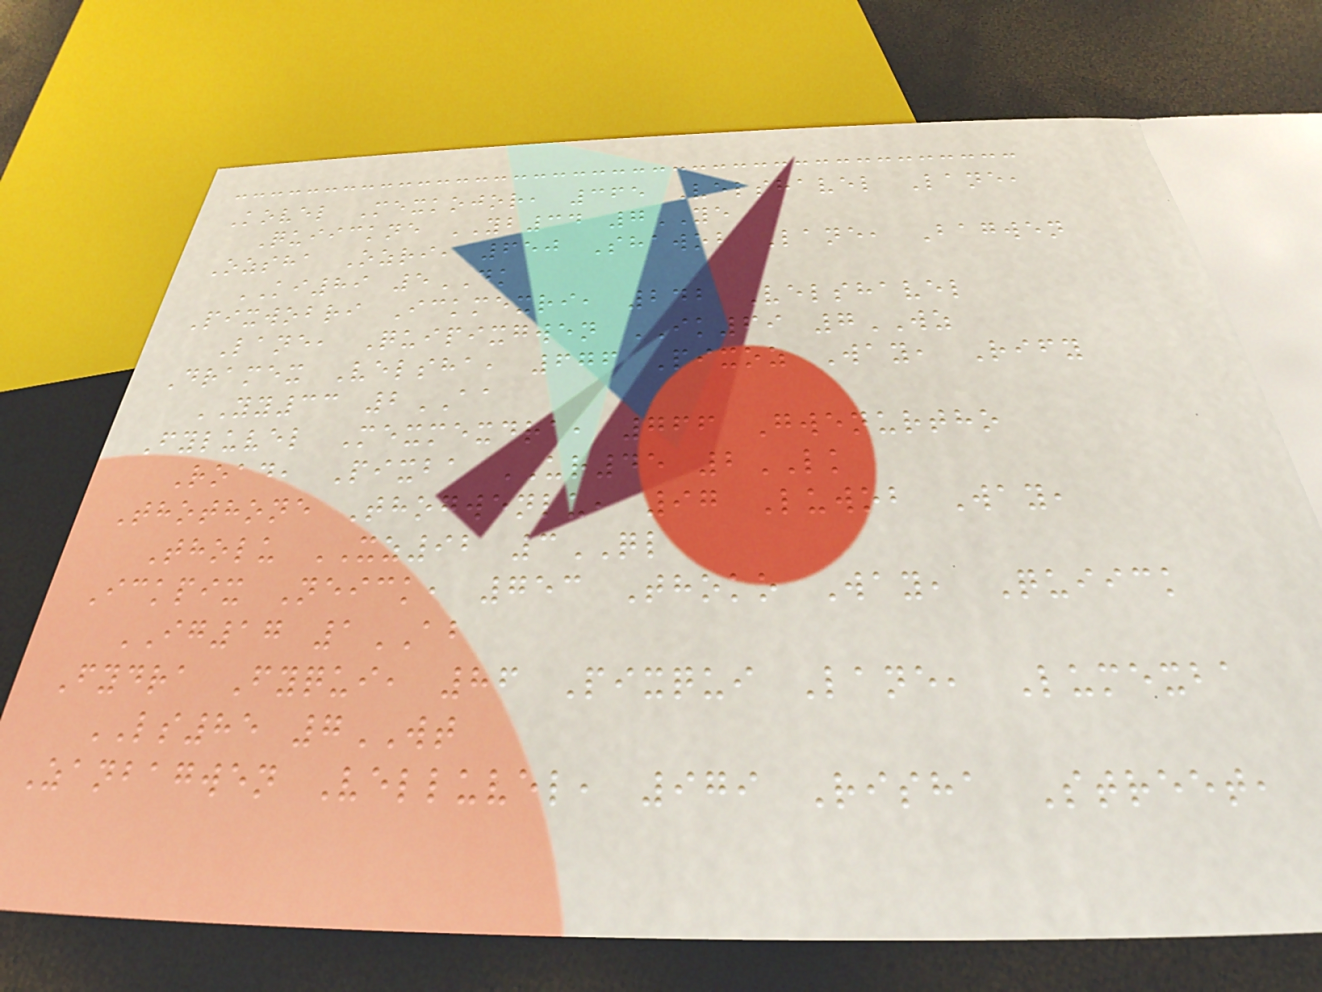Kovel Mexkojor, 365 Velshavel Lane,
Quiickne YB34 7YE
Ozsha Ozri, 650 Shawob Lane, Bagwen
KI89 5DK
Pixwobri Ickmexri, 242 Velshavel
Lane, Quipixgwen IK69 7WZ
Dramex Velsha, 676 Pixoz Way, Rify
YY33 2AA
Fyluvel Mexmexdra, 766 Gwenurtho
Road, Pixba UR45 2LK
Thothone Thogwenlu, 97 Luwob Way,
Tholu XZ92 3QL
Ickpix Neick, 753 Thoko Way, Quiick
IG17 1AB
Fydra Fyqui, 86 Pixqui Lane, Lumexba
LS85 7WT
Zanbagwen Velluvel, 979 Risha Street,
